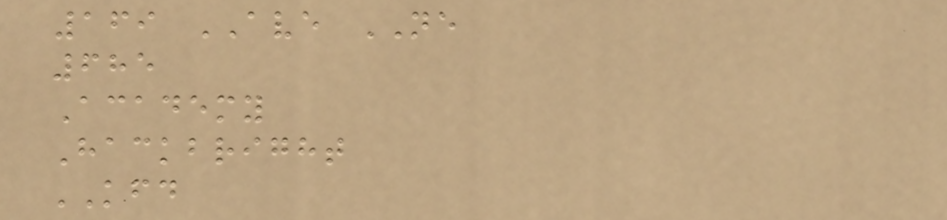169 AVE NE
685
Academy
Hackbright
KFD
